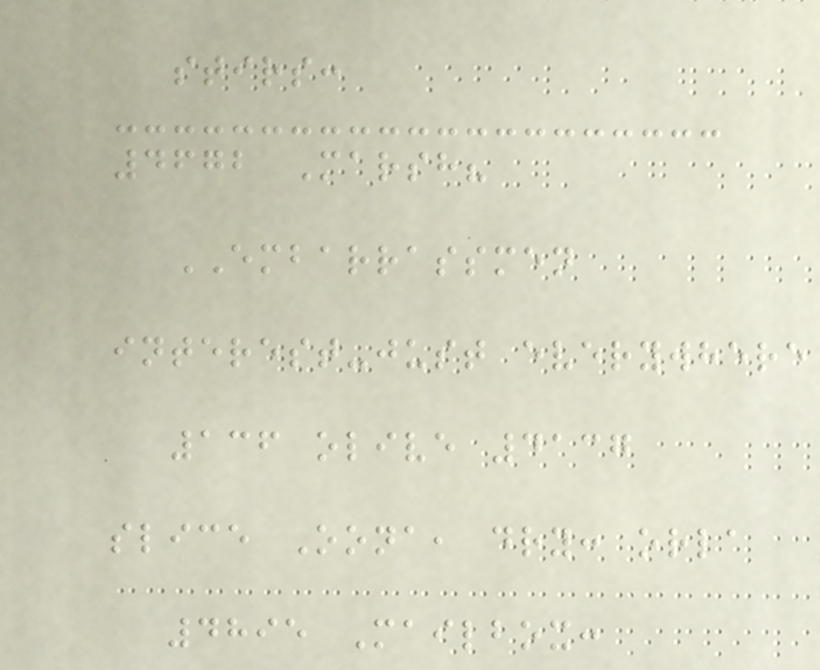stirs:
4672 Marsh?
EMBARRASSMEN
interest-just everywhere
136 olive 4137
slice Oona, dry: orla
4895 Mailbox:
